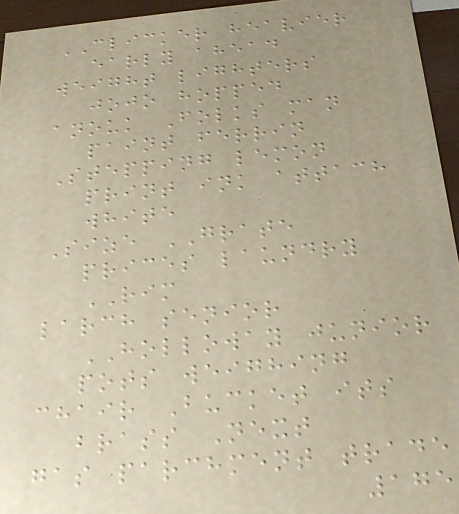CLICKER heavier
early ahead
weight lighters
jojo hopped
anouk Folks man
paint ferrin
Stepping lemon
print ink attach
white
Size GRATE
prices laundry
RIM
larch senior
HOLLOWAY junior
pots weighing
chair Bucket its
brass Next
gas parchment trade
175
